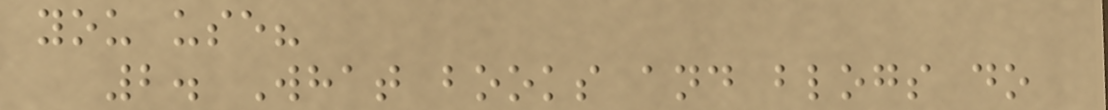you use?
2. What books and blogs do
